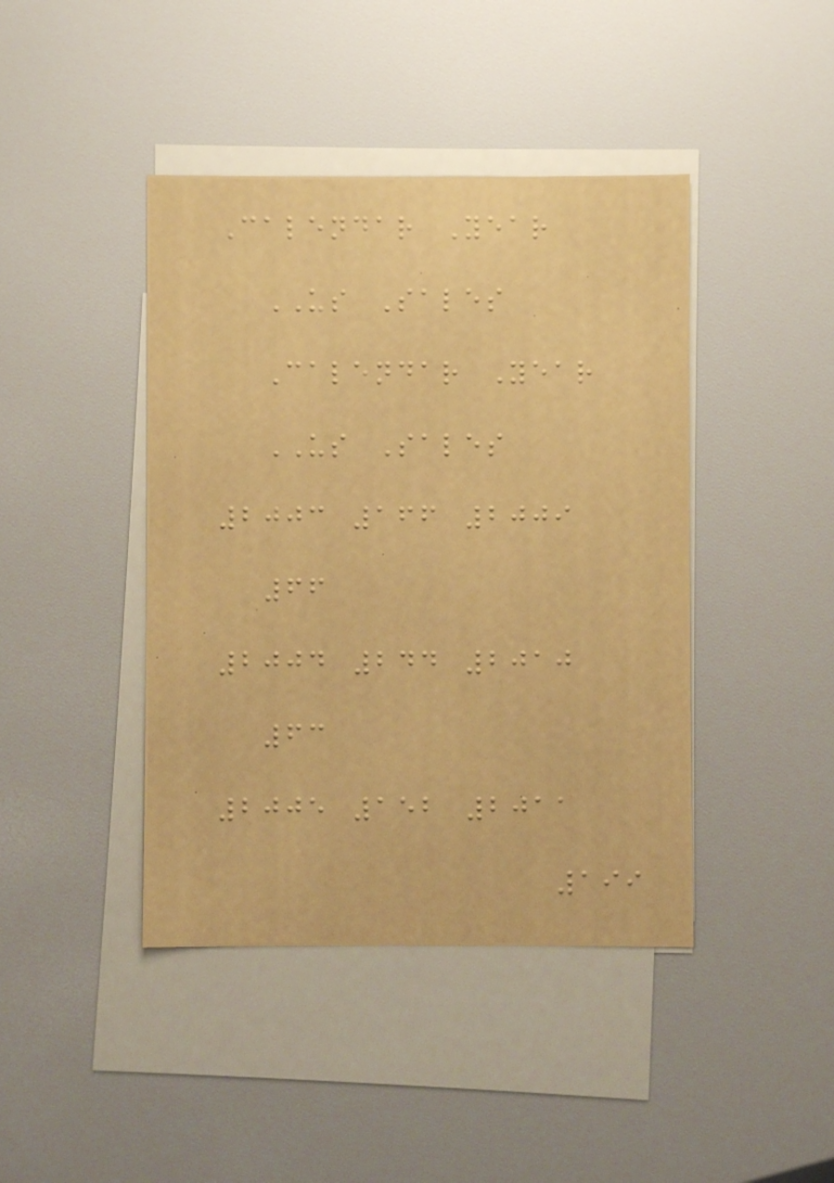Calendar Year
US Sales
Calendar Year
US Sales
2003 166 2009
66
2004 244 2010
63
2005 152 2011
199
